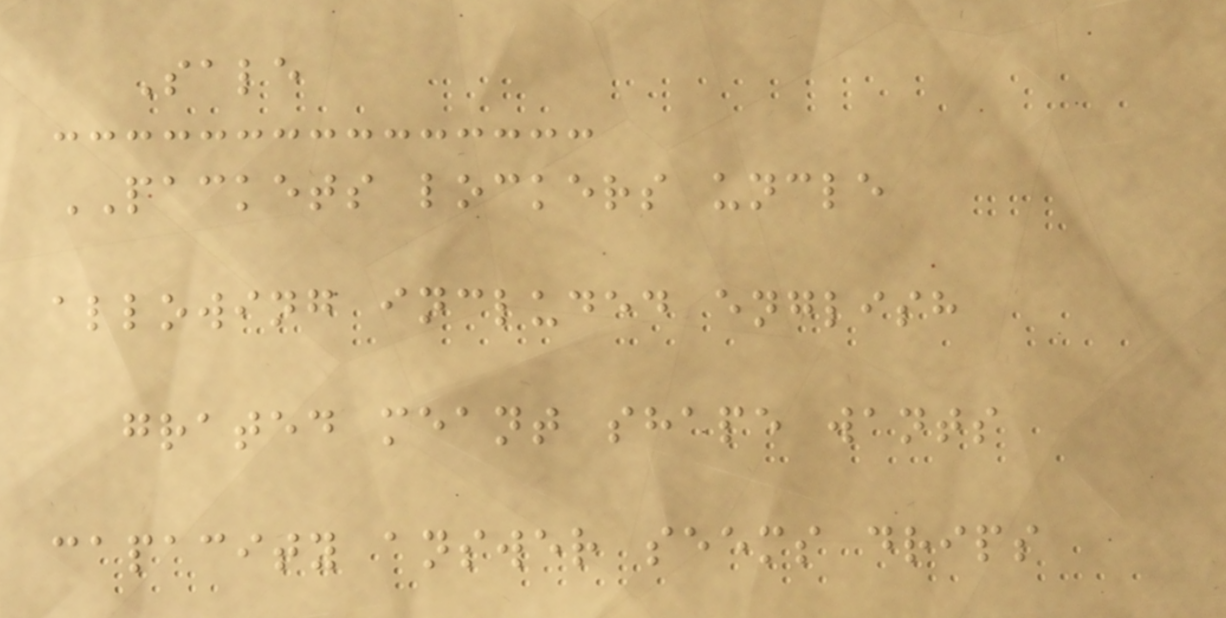Sale
PACKETS lockers uncle
allowing included english
grated meant shape wants
capacity answer seems drips
